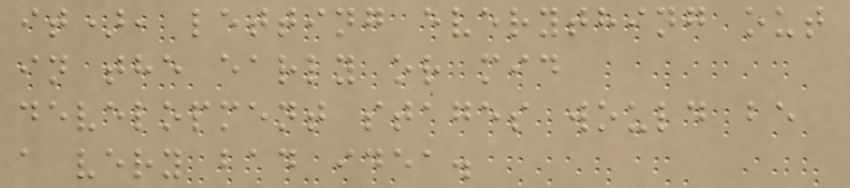it), letting everything out
in the early or mid
development stages would be
a very bad idea.
